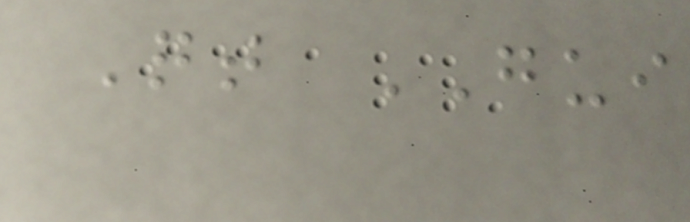Qt GUI
